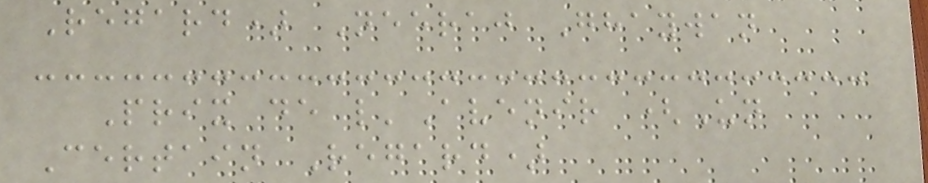Regard) Neeraj Ghaywan
Prix de l'Avenir (Un
Certain Regard)
